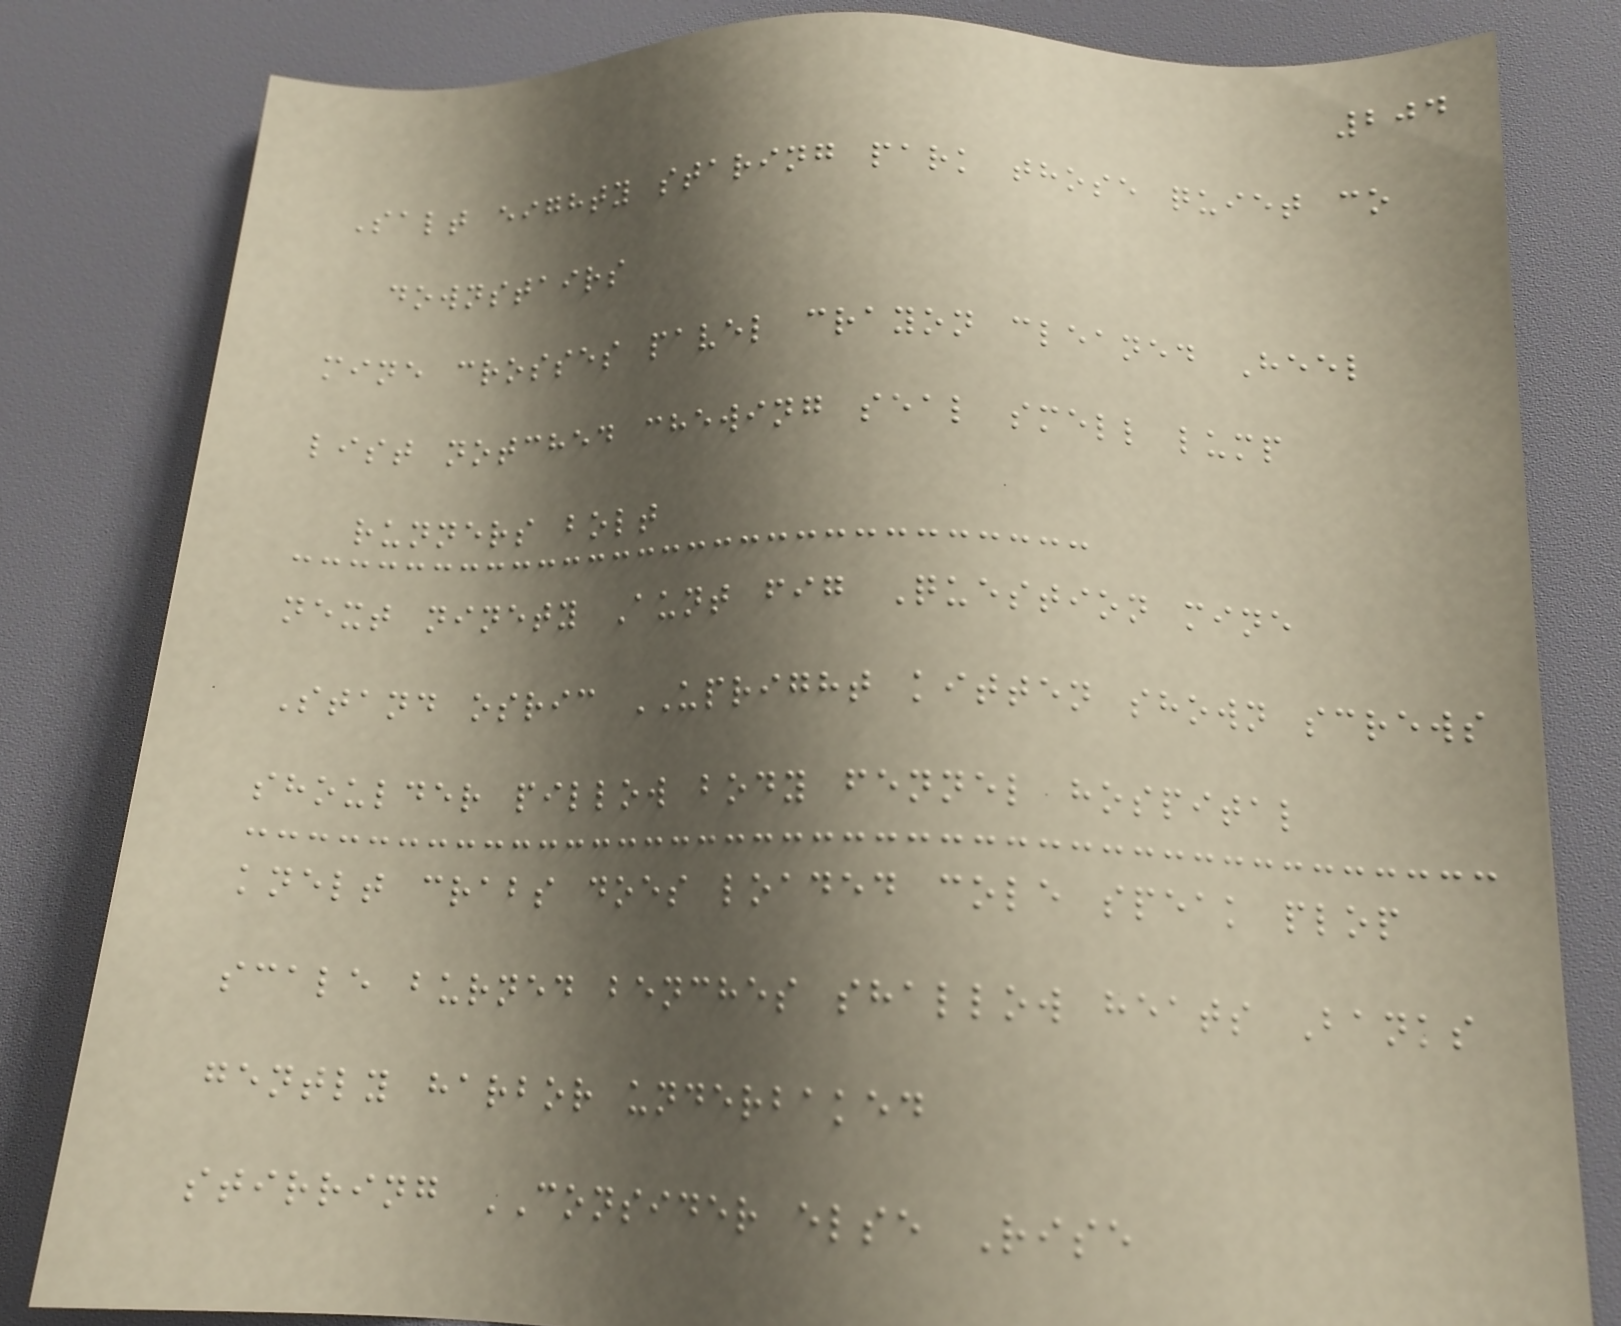204
Salt eighty staring park those quiet co
downstairs
mine crosses pavel crayon cleaned Heel
list notched chewing seal smell lump
runners bolt
next ninety Aunt fig Question mine
Stand osric UPRIGHT kitten shown screws
shoulder pillow body fennel hospital
knelt crabs does loaded cole speak plop
scale burned benches shallow heats Banks
gently harbor underbaked
stirring CONSIDER else Rise
